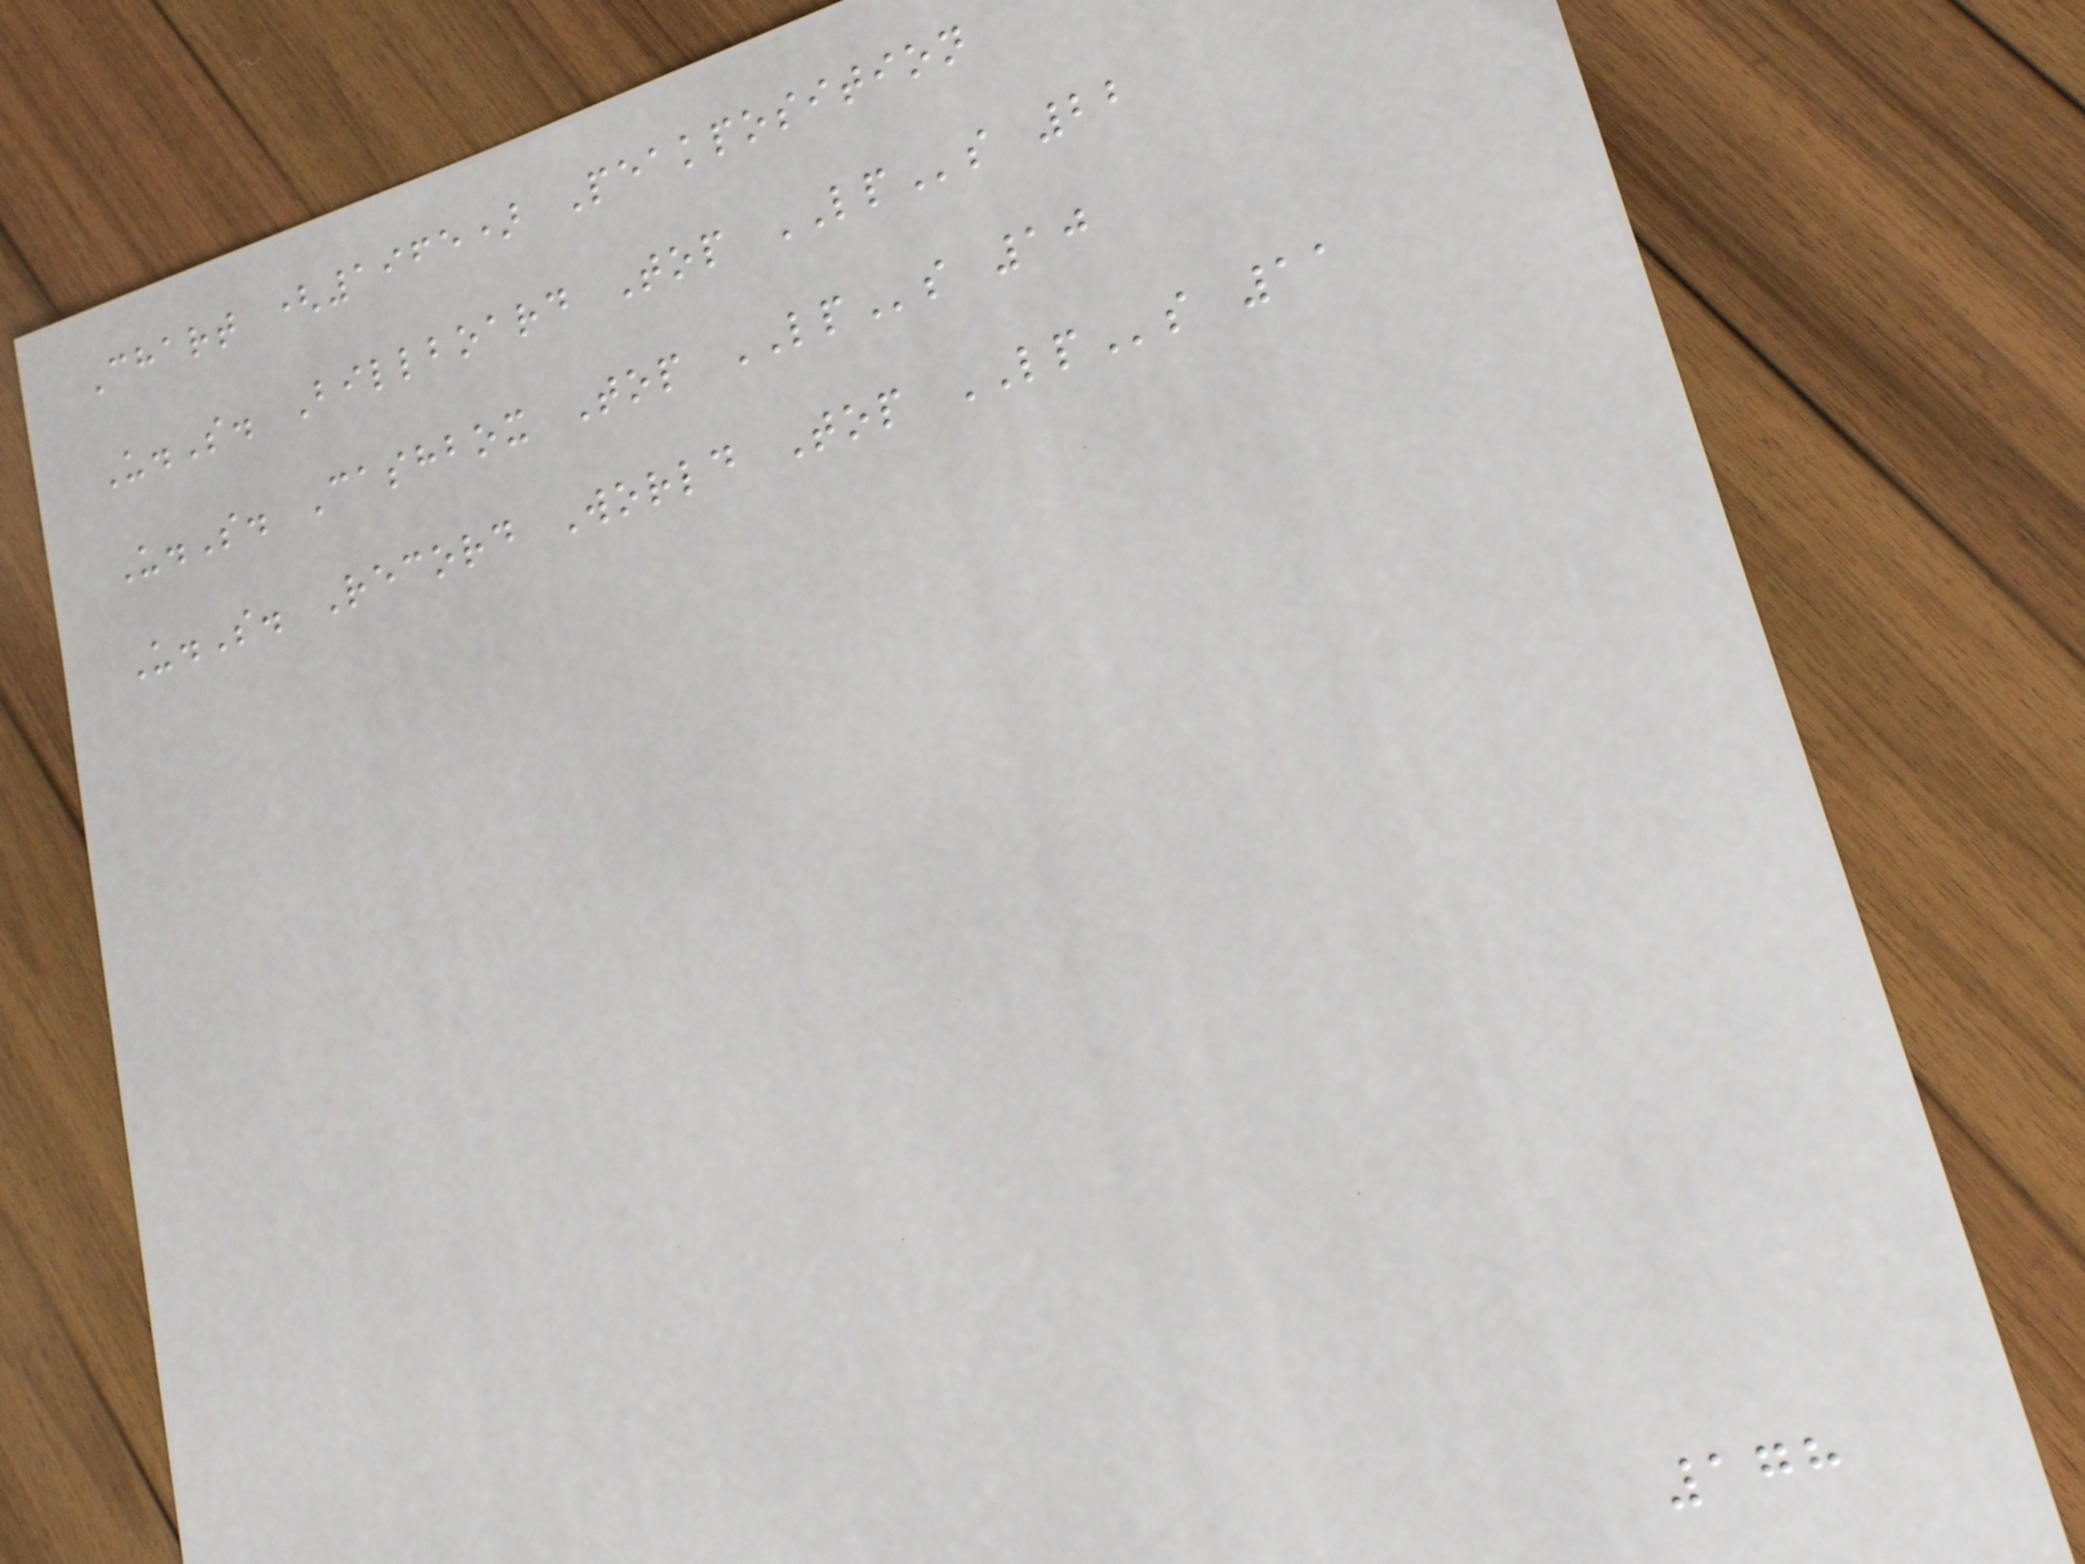Chart (1965) Peakposition
U.S. Billboard Top LPs 22
U.S. Cashbox Top LPs 10
U.S. Record World Top LPs 11
178
